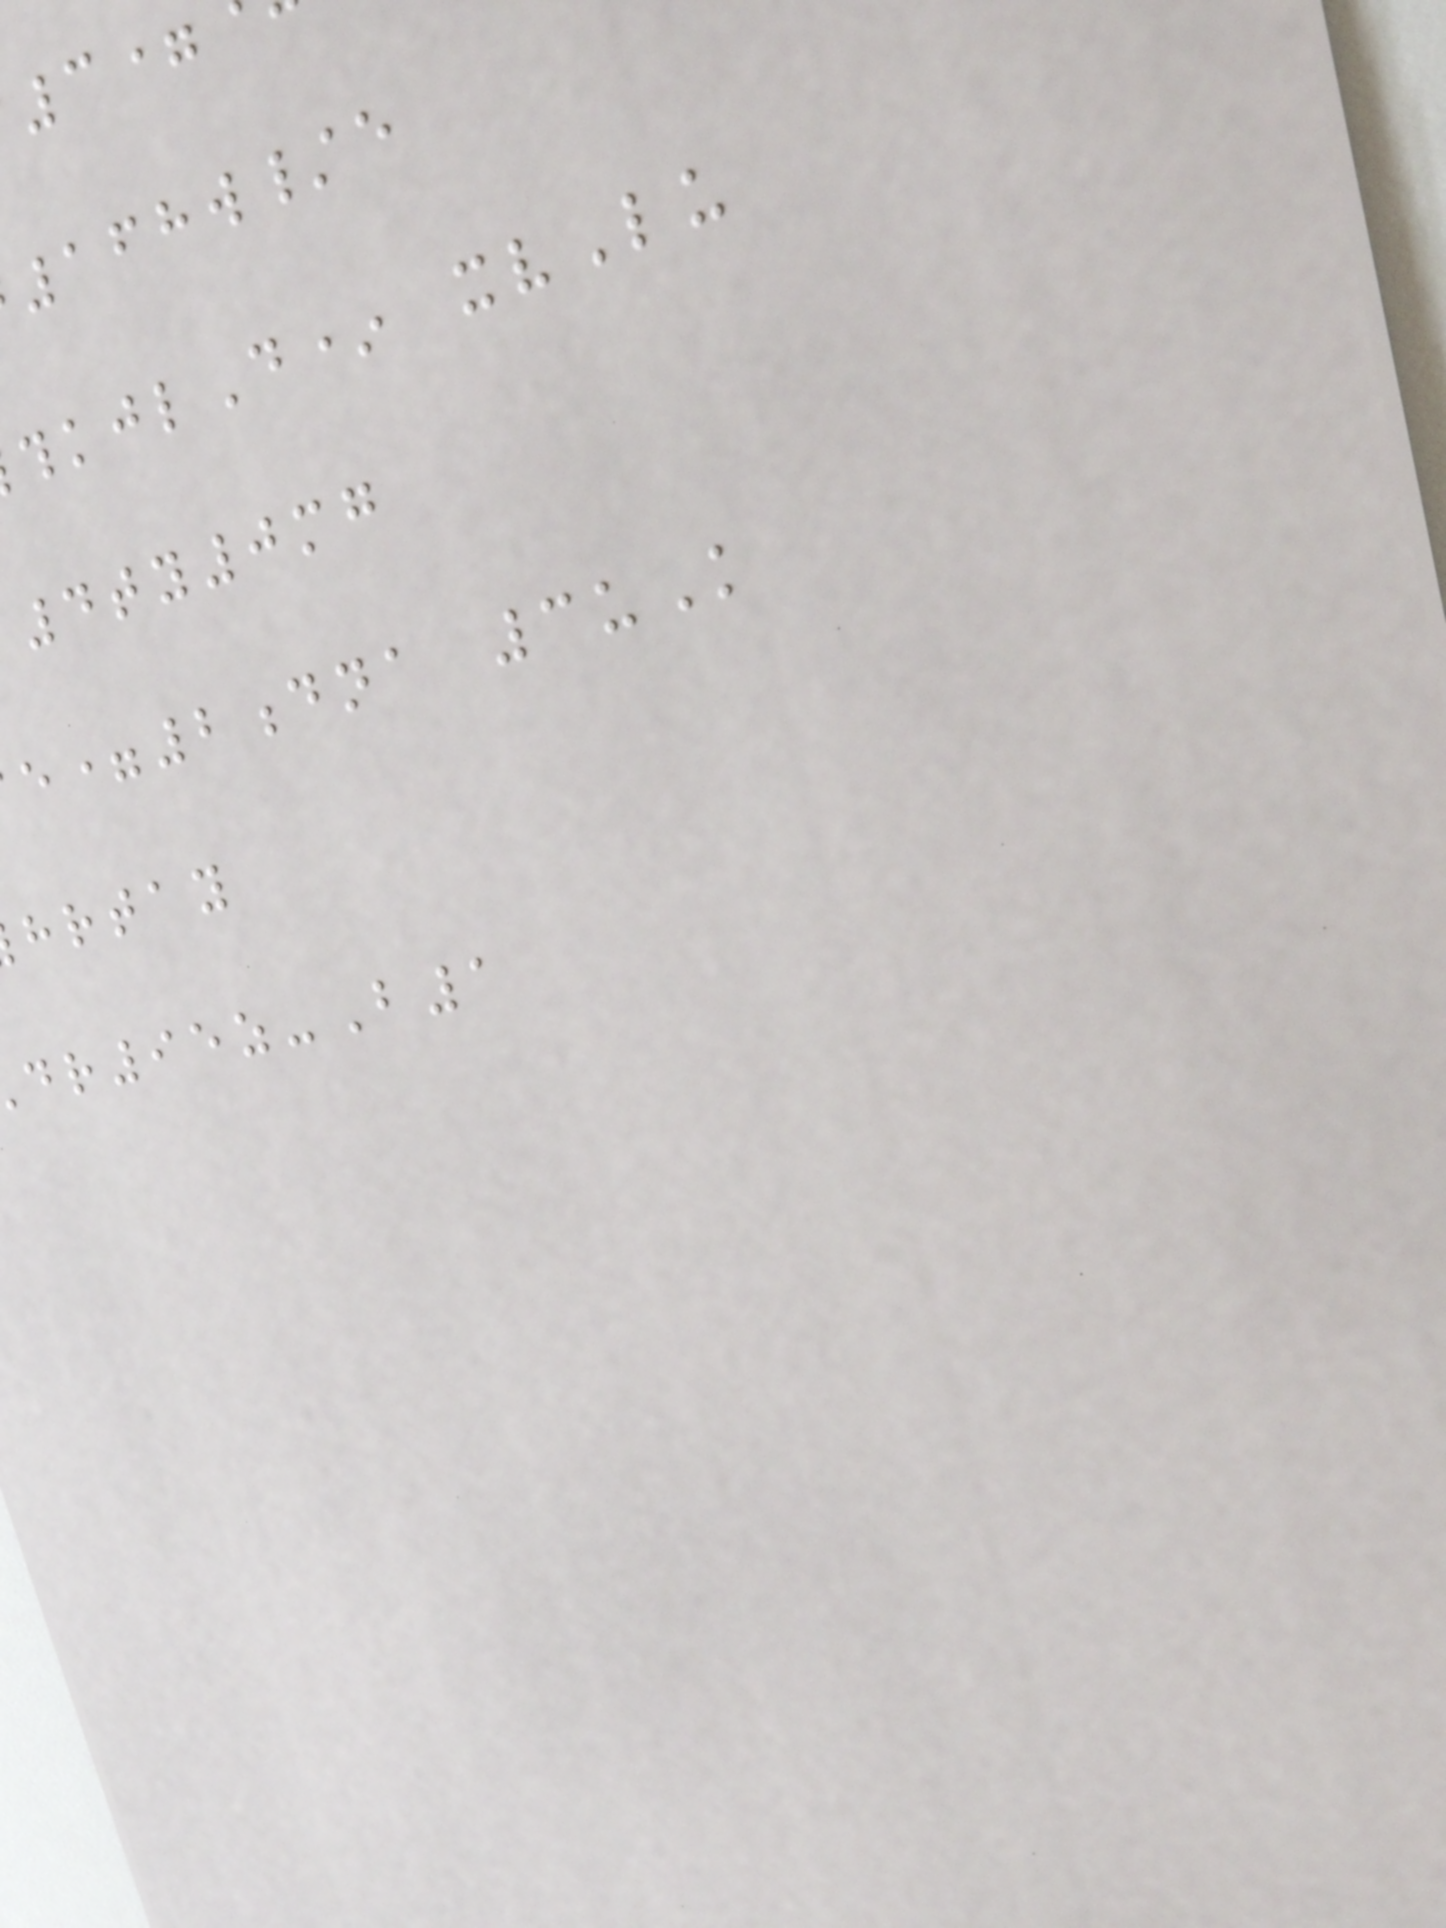168w/e
kjlD* xvLu
4ty0mg
=2dna 3uK
hrtay
95z-B1
